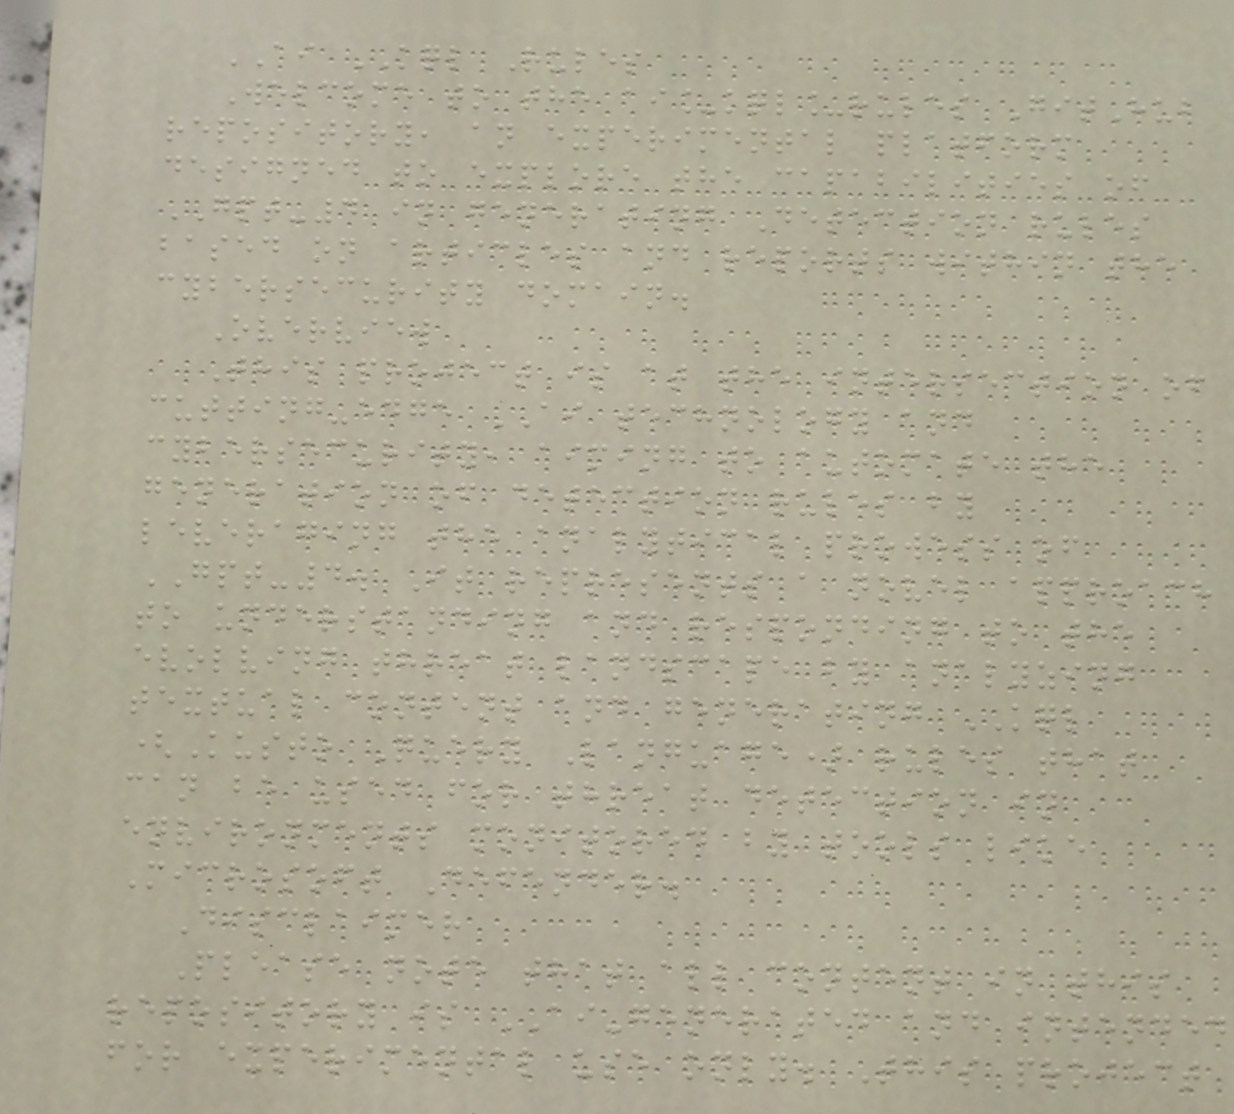AI KQL Rules
Welcome to the ai_kql_rules GitHub
repository, an experimental platform
designed to explore the capabilities of
GPT-4 in generating Detection rules
based on articles and reports within the
cybersecurity domain.
Overview
This project is at the intersection of
cutting-edge AI technology and
cybersecurity, aiming to automate the
generation of detection rules by
leveraging the analytical prowess of
GPT-4. It represents a novel approach
to understanding and responding to the
evolving threat landscape by analyzing
textual content and generating KQL
(Kusto Query Language) rules that
can be used for threat detection in
environments monitored by tools like
Microsoft Defender.
Disclaimer
Please note that all content in this
repository is AI-generated and intended
for experimental use only. This project
